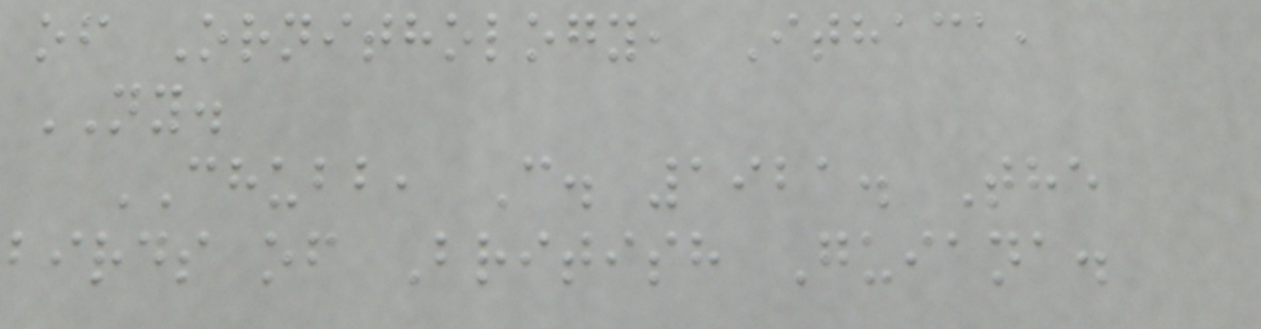of Ornithology, Ithaca,
NY.
CHUBB, C. 1921. The
birds of British Guiana.
